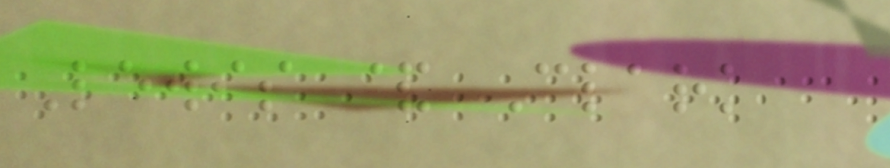Lewis & Clark
